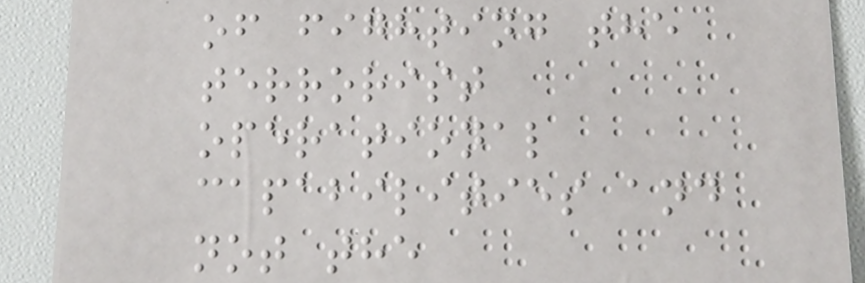of fighting the
terrorist
operational
capabilities and
not the
